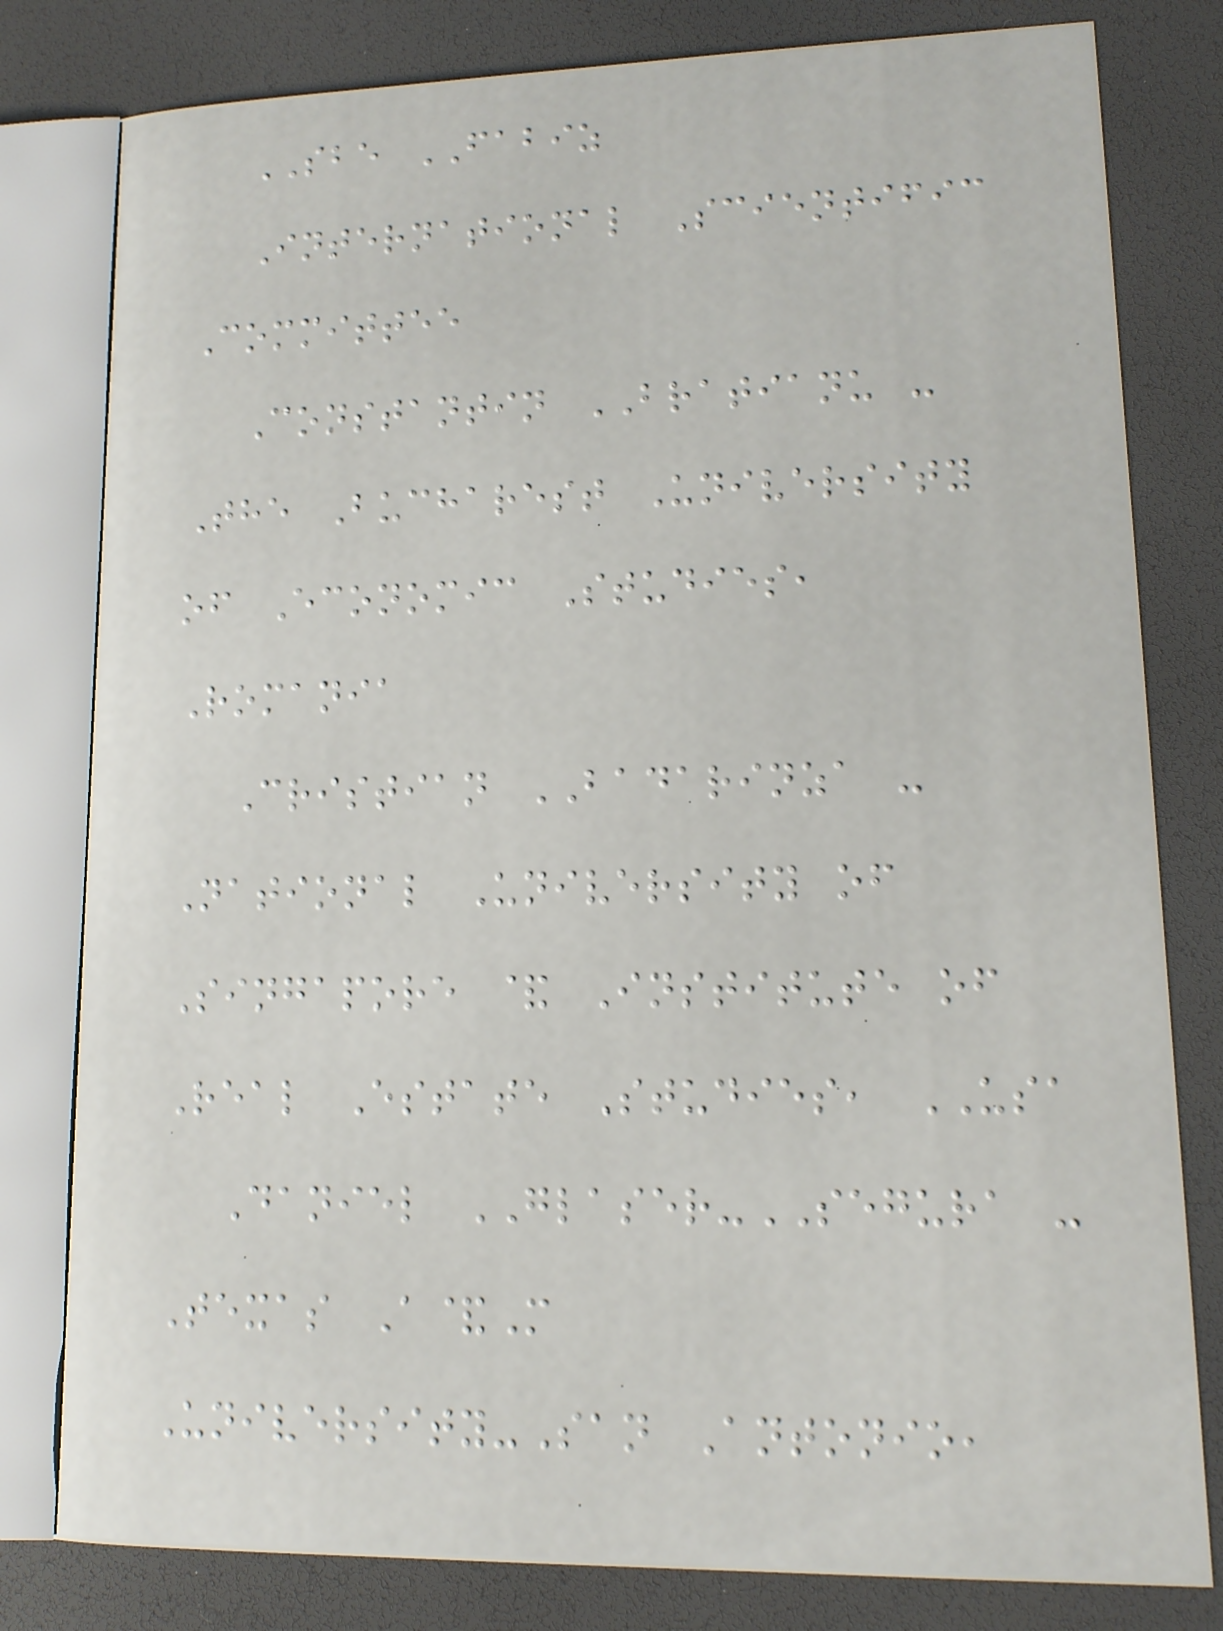SBE FABIZ
International Scientific
Committee
Constantin BRATIANU -
The Bucharest University
of Economic Studies,
Romania
Cristian BADARINZA -
National University of
Singapore & Institute of
Real Estate Studies, USA
Daniel GLASER-SEGURA -
Texas A&M
University-San Antonio,
